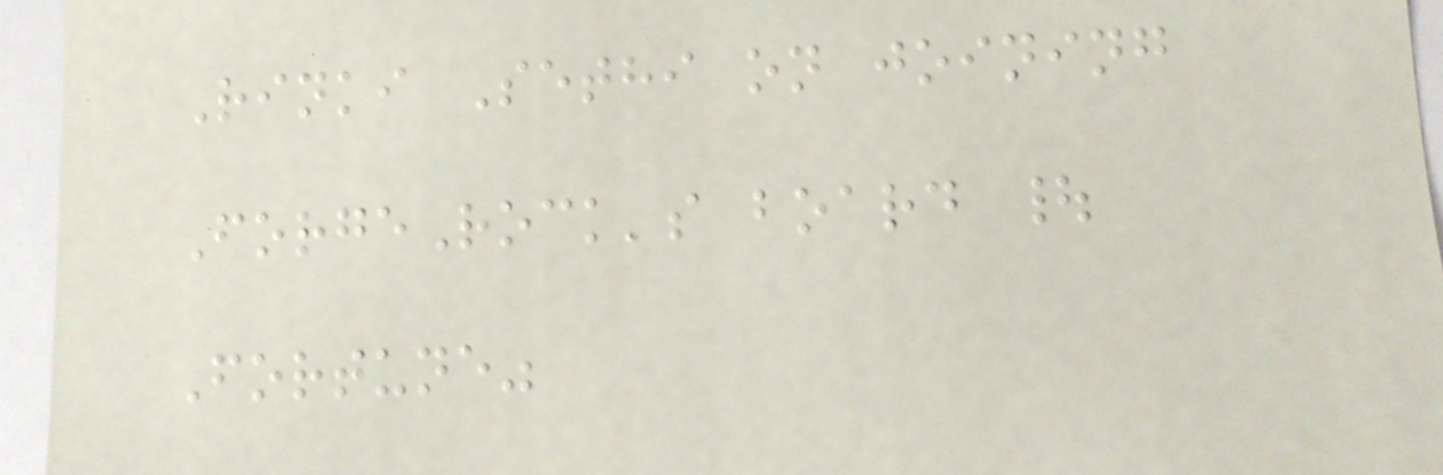Rinki Sethi on joining
ForgeRock's board |
Fortune"
